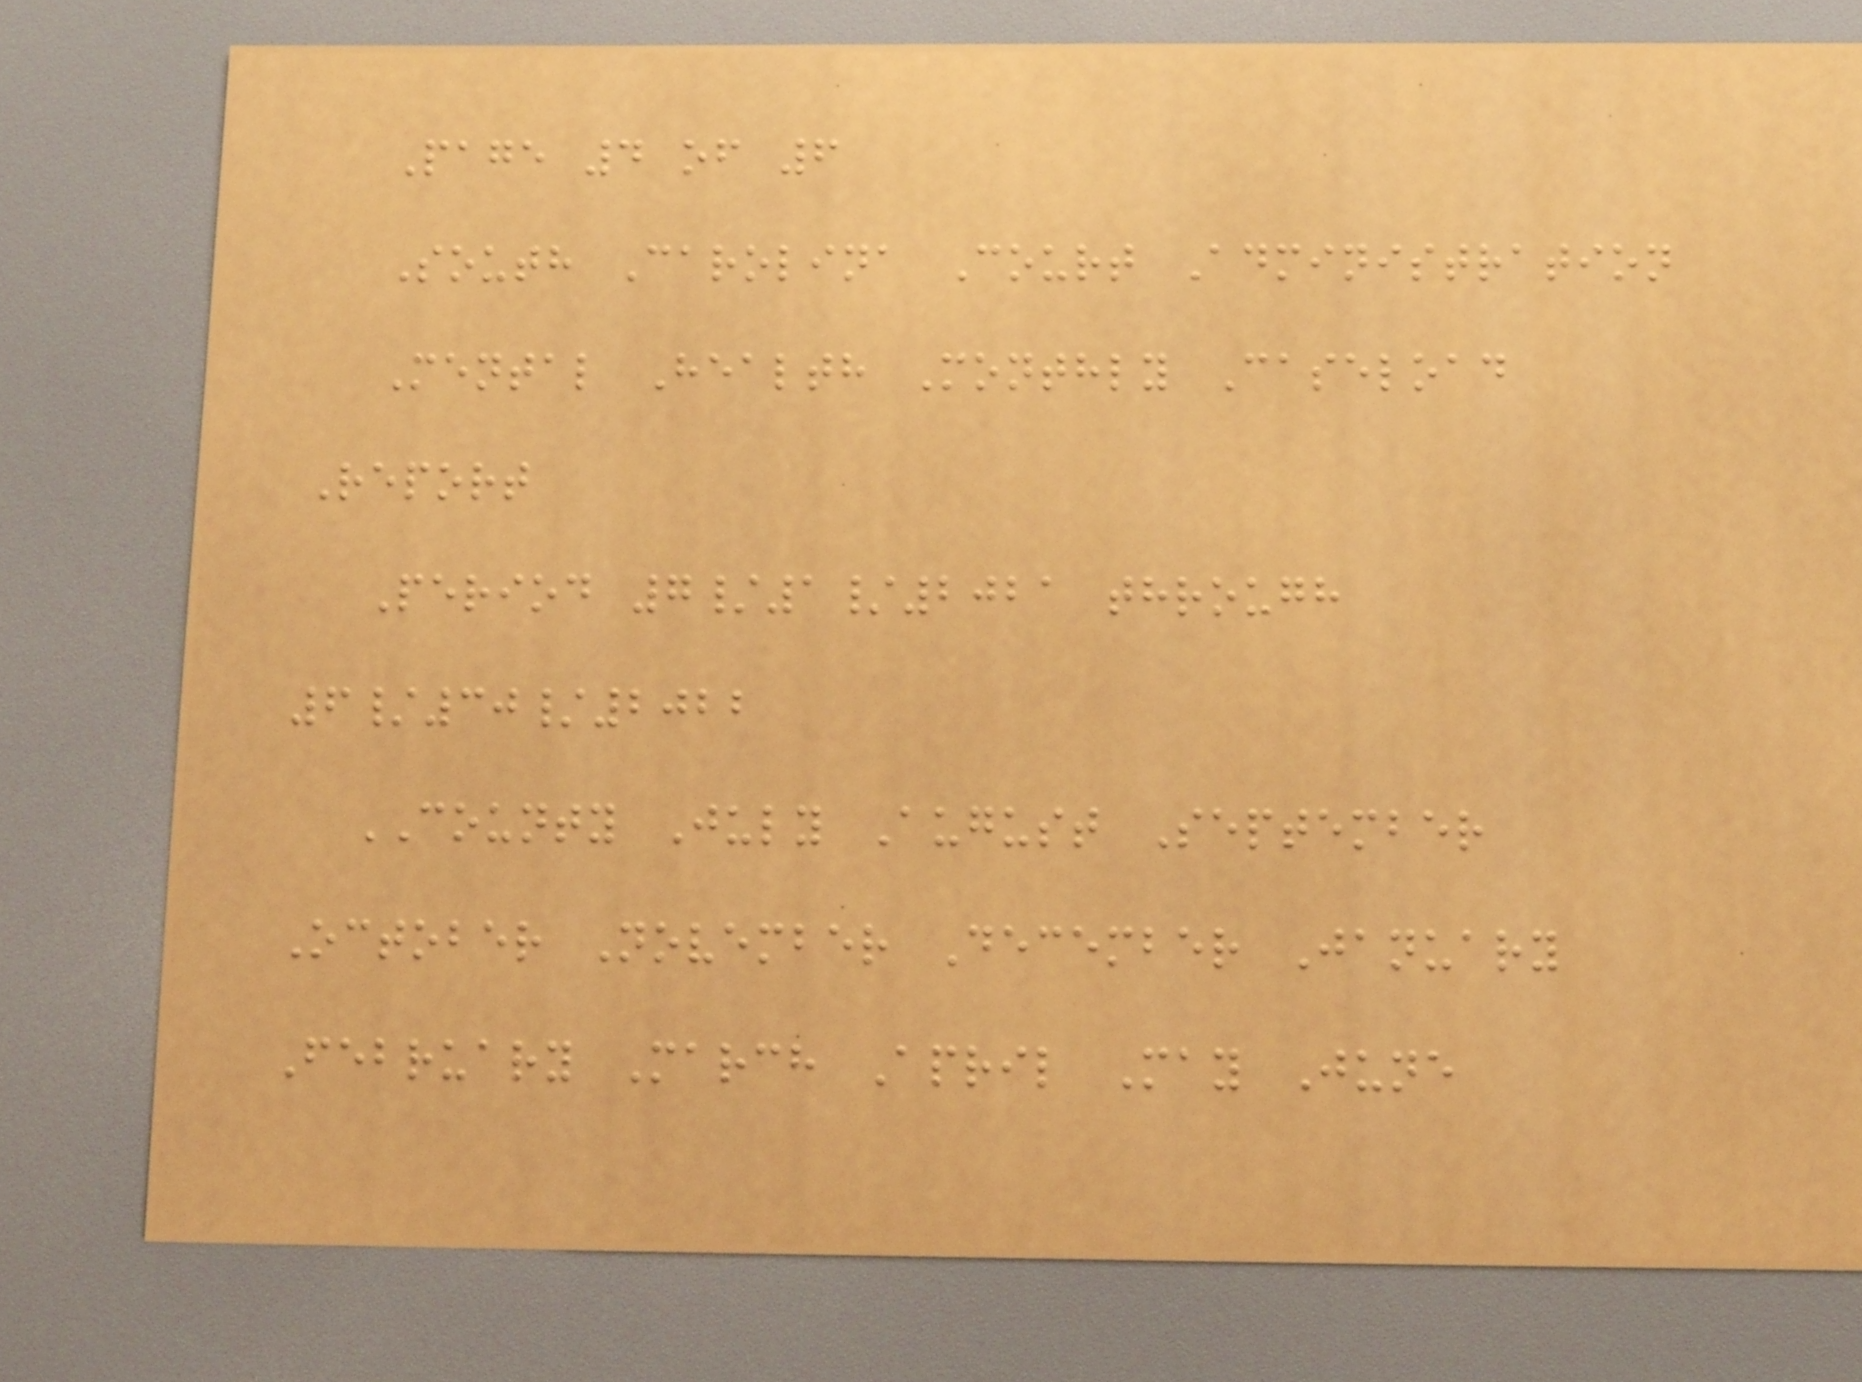Page 4 of 6
South Carolina Court Administration
Mental Health Monthly Caseload
Report
Period 7/1/2021 through
6/30/2022
COUNTY July August September
October November December January
February March April May June
